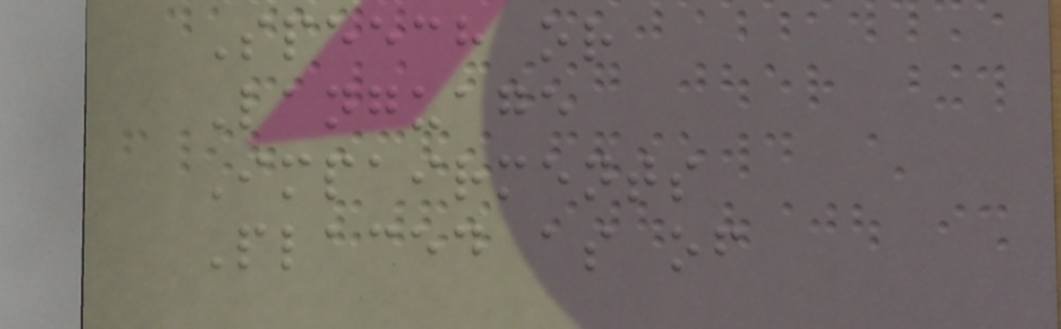Speech or
Language
Impairments
Placed as of
